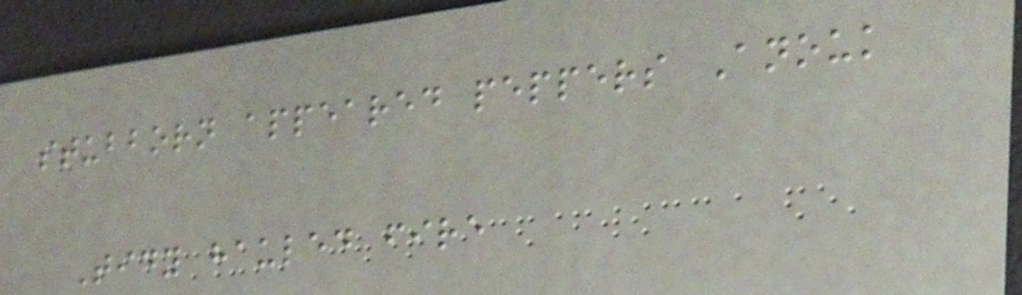stubborn appeared peppers Anouk
Tidy hauled fire
